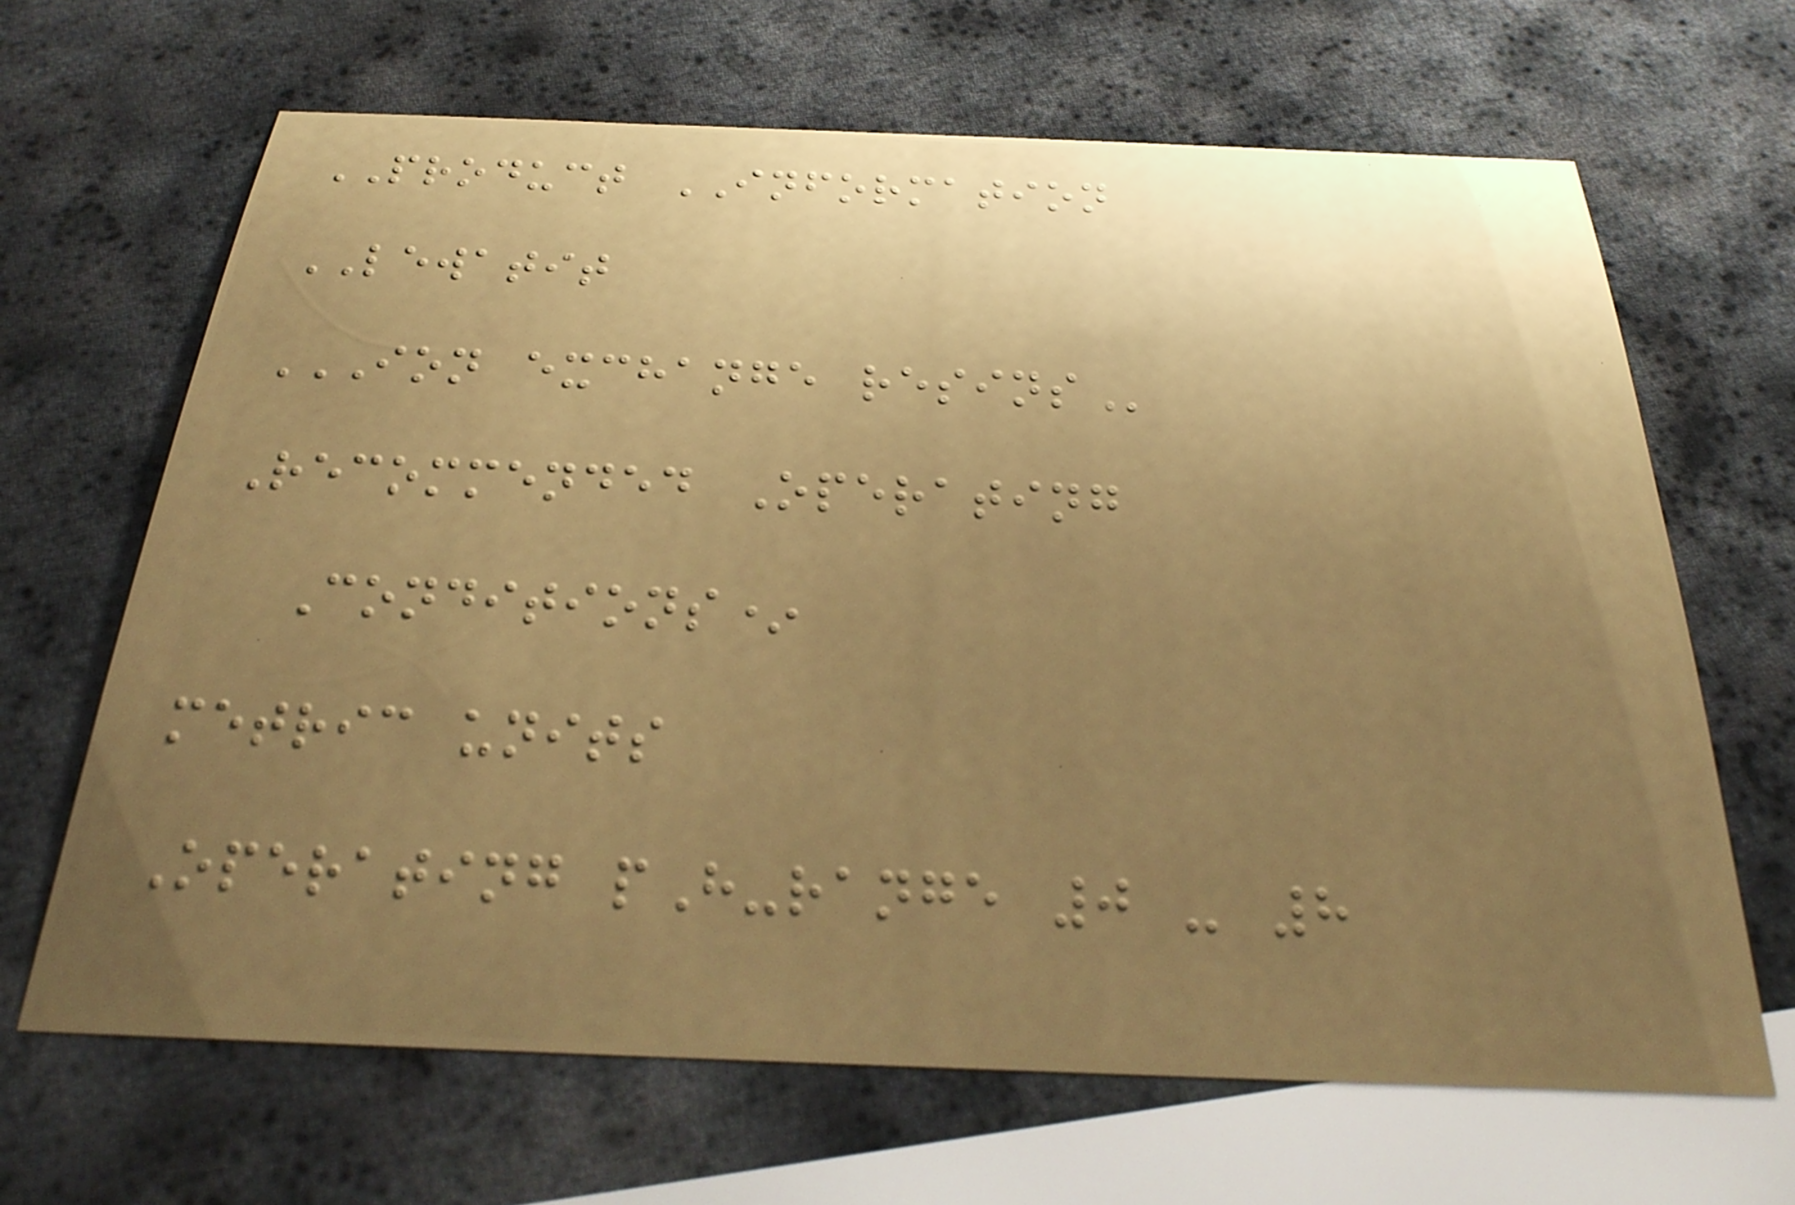PRODUCT INFORMATION
LEWATIT
ION EXCHANGE RESINS
Recommended Operating
Conditions*
metric units
Operating pH-range 0 - 8
